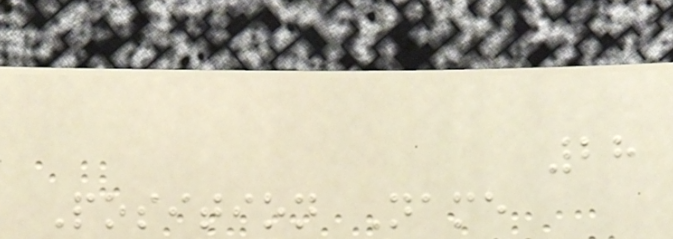28
Position Name
